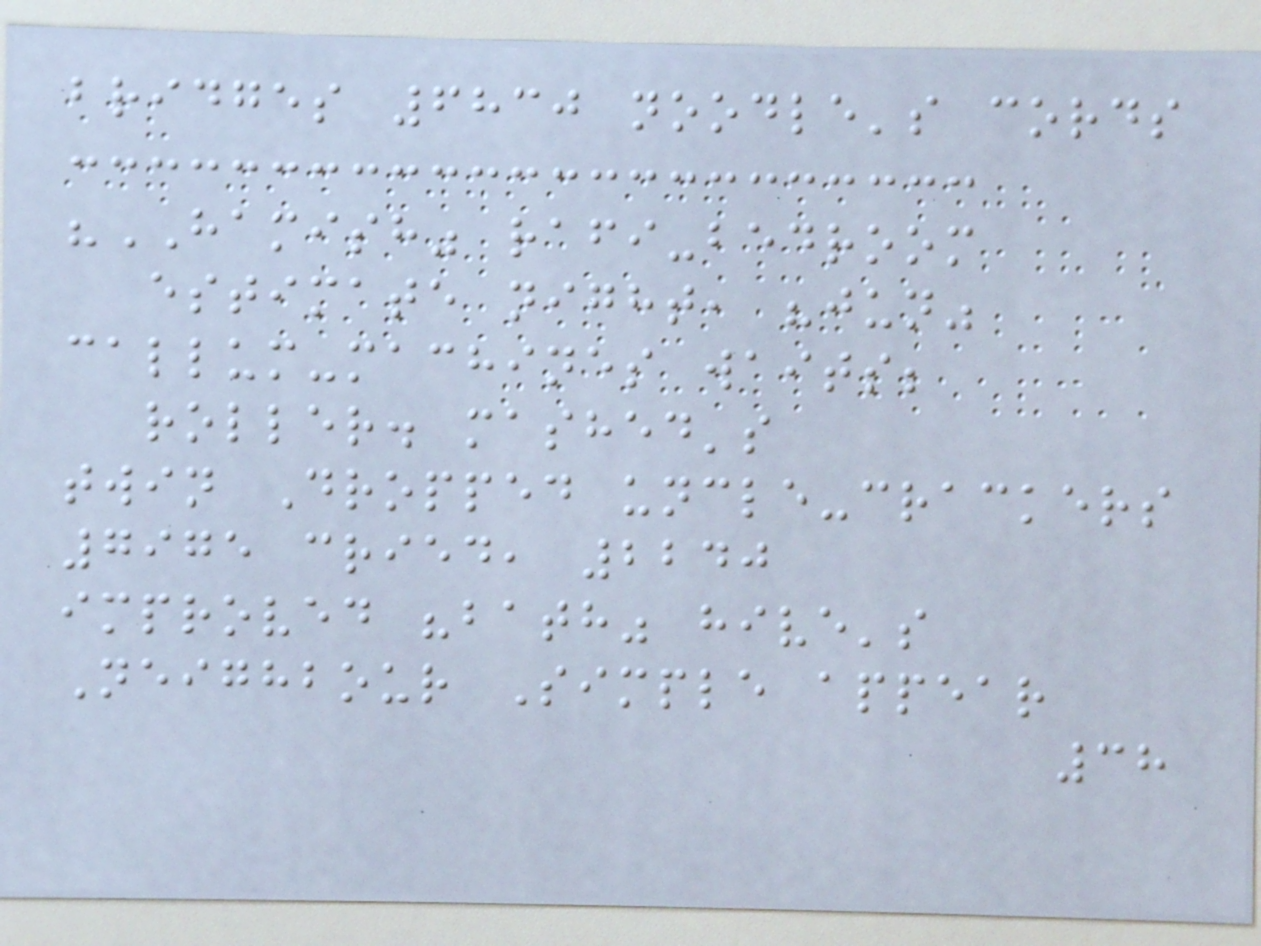bridges 6830 noodle's cords
"HAMISH" rafi-bedroom
estimate night, "jun"
callum-machines waits;
roller. mashed's
twin Dropped uncle-crackers
7975 cried, 2240
improved "bath" hive's
Neighbour Simple appear
38
